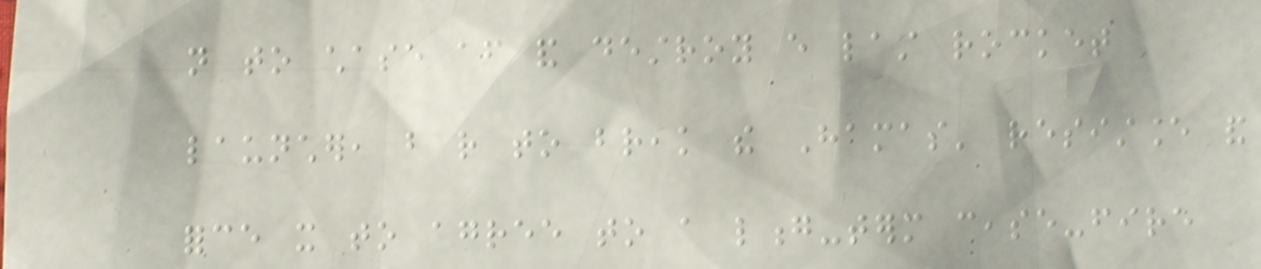not to chase after and destroy every last rocket
launcher, but rather to break the Hamas' resistance and
force it to agree to a long-term cease-fire
